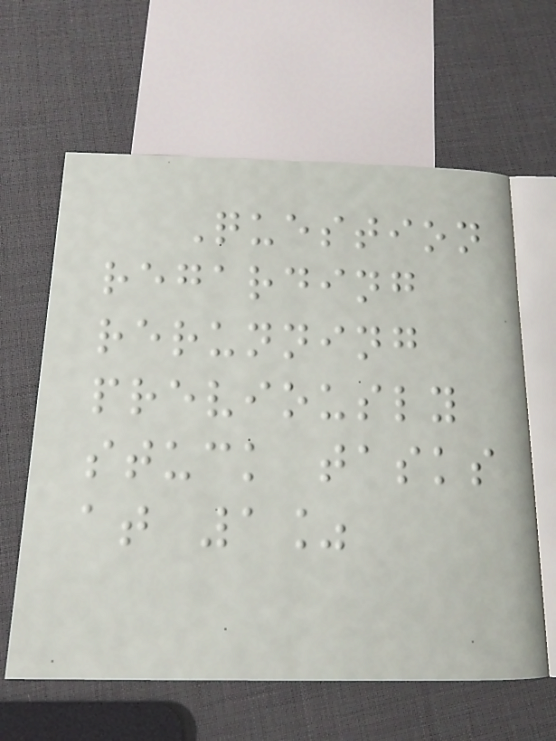Question
regarding
rerunning
previously
stuck tasks
at 1%
